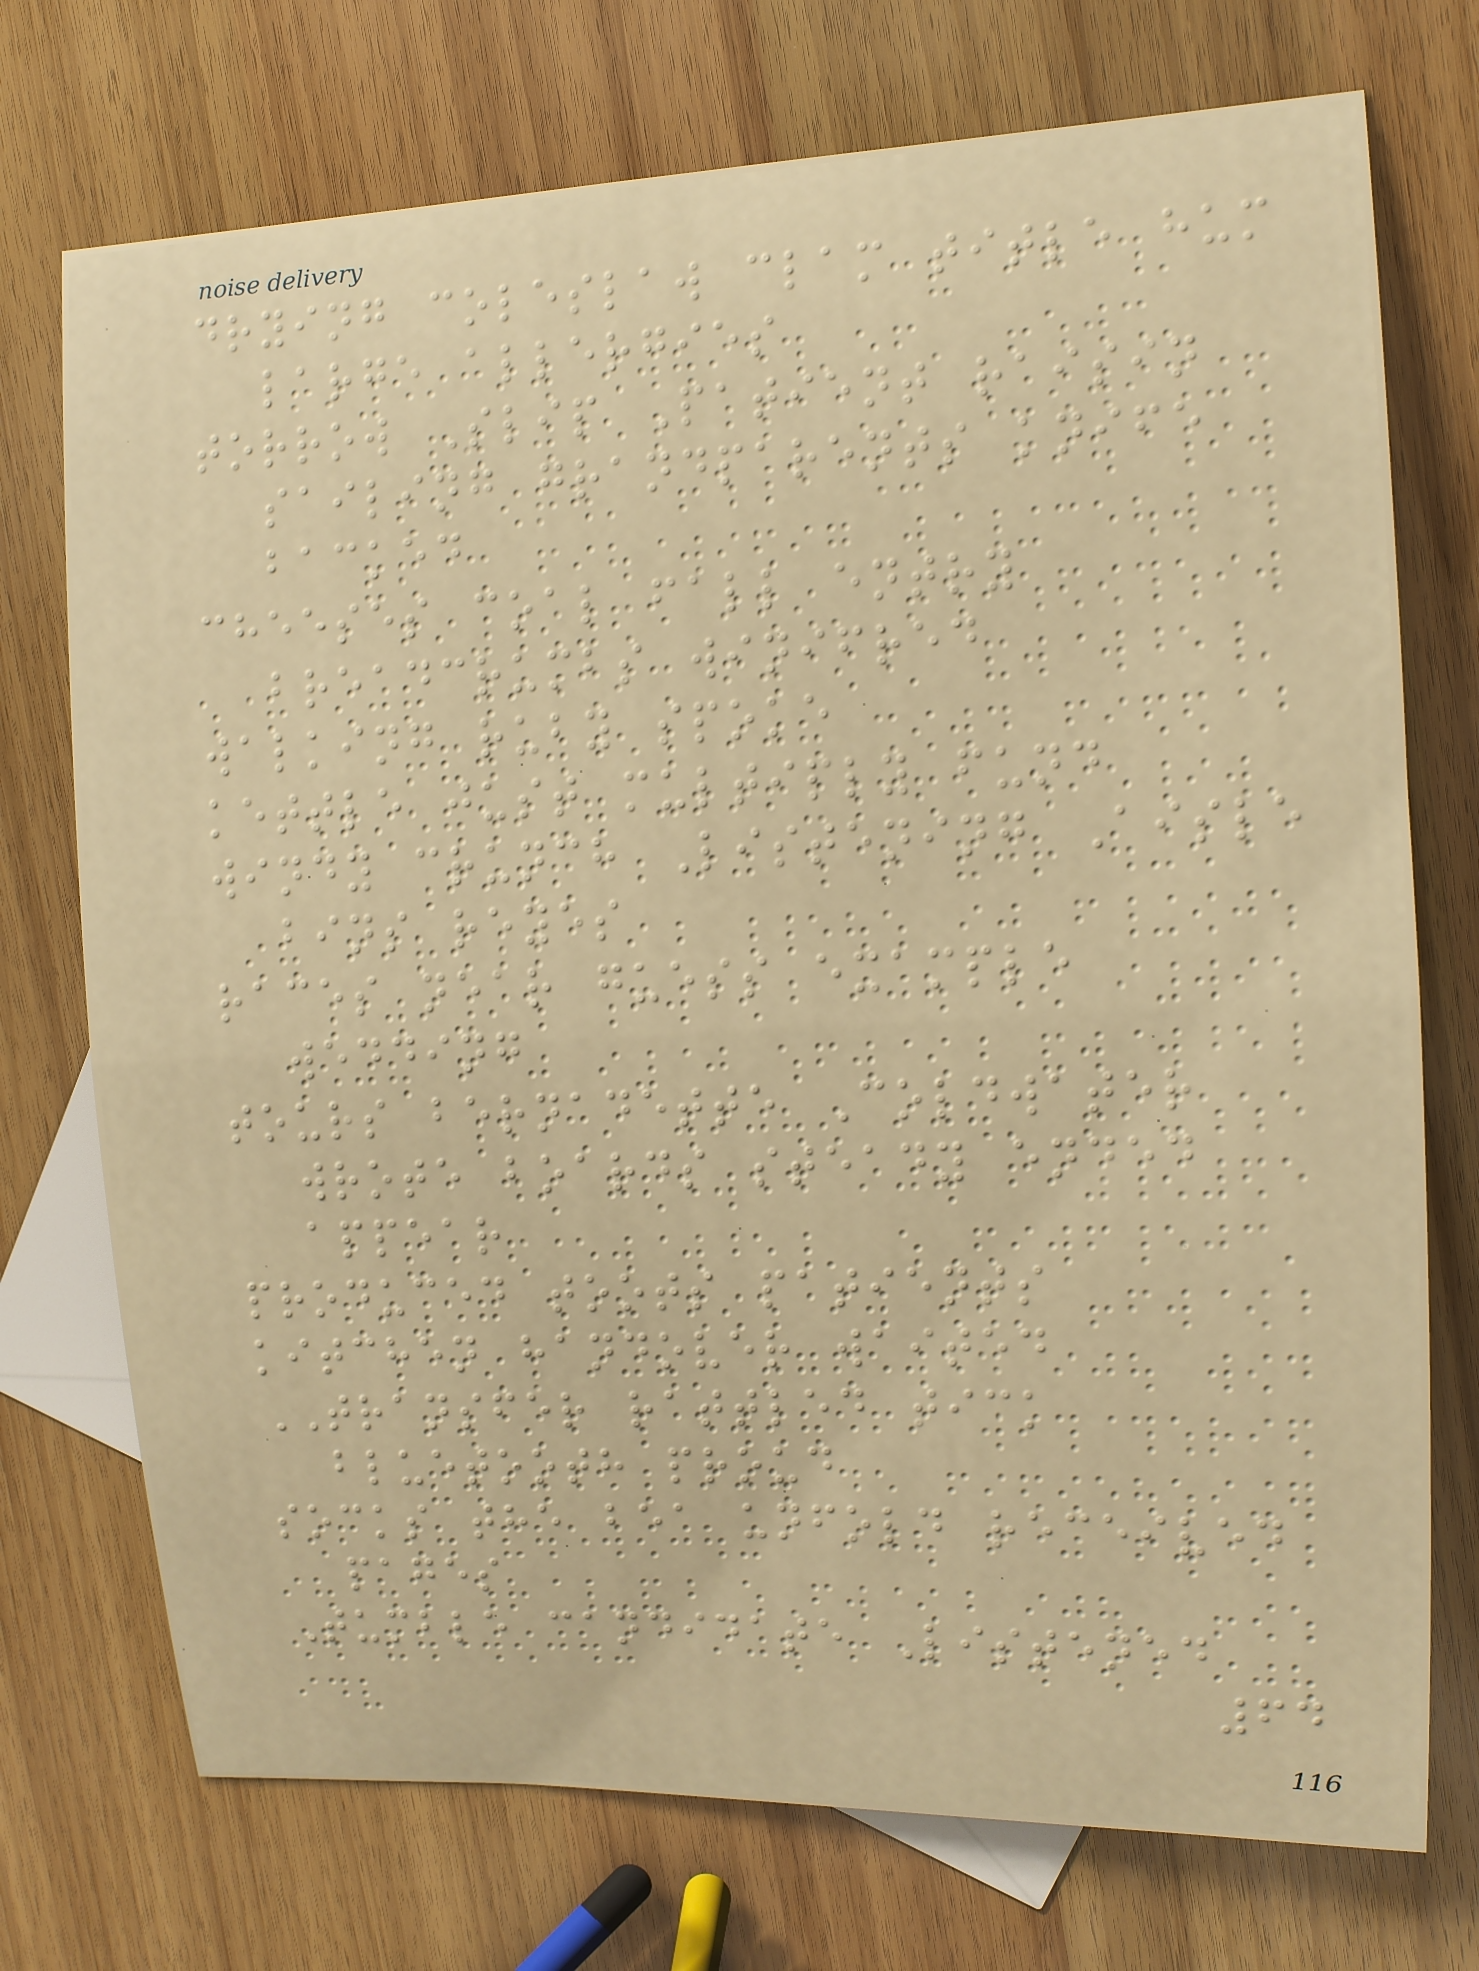drying coleslaw clam title hum
large allergies
torrow Slip Patient raisin
sailing grandparents knife
backed
cheeses coal fall entry
breadcrumbs winifred
walking ruby spoke
kettle just multiply fund
windy crunch Listening Aisle
bins reyes
races near guess example
wedding
tours bernadette Coldwater
wrote boards steady ended
appear
produced toots patients
kitchen handover waited
TRANSFER rattled tick
bluetooth proud
socks the bea unfold received
pages
Tumble candidate Listened
64
